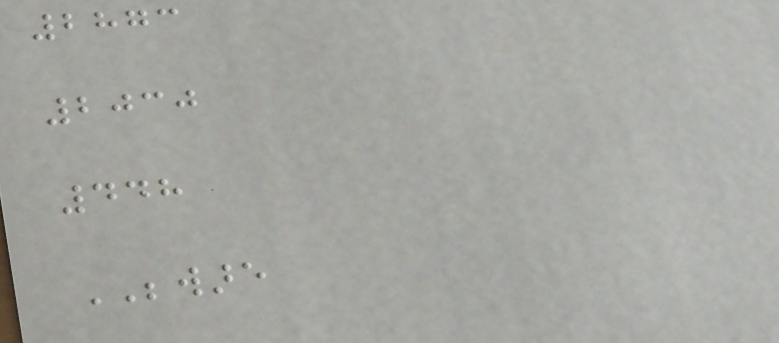2873
2030
448
BEWARE
